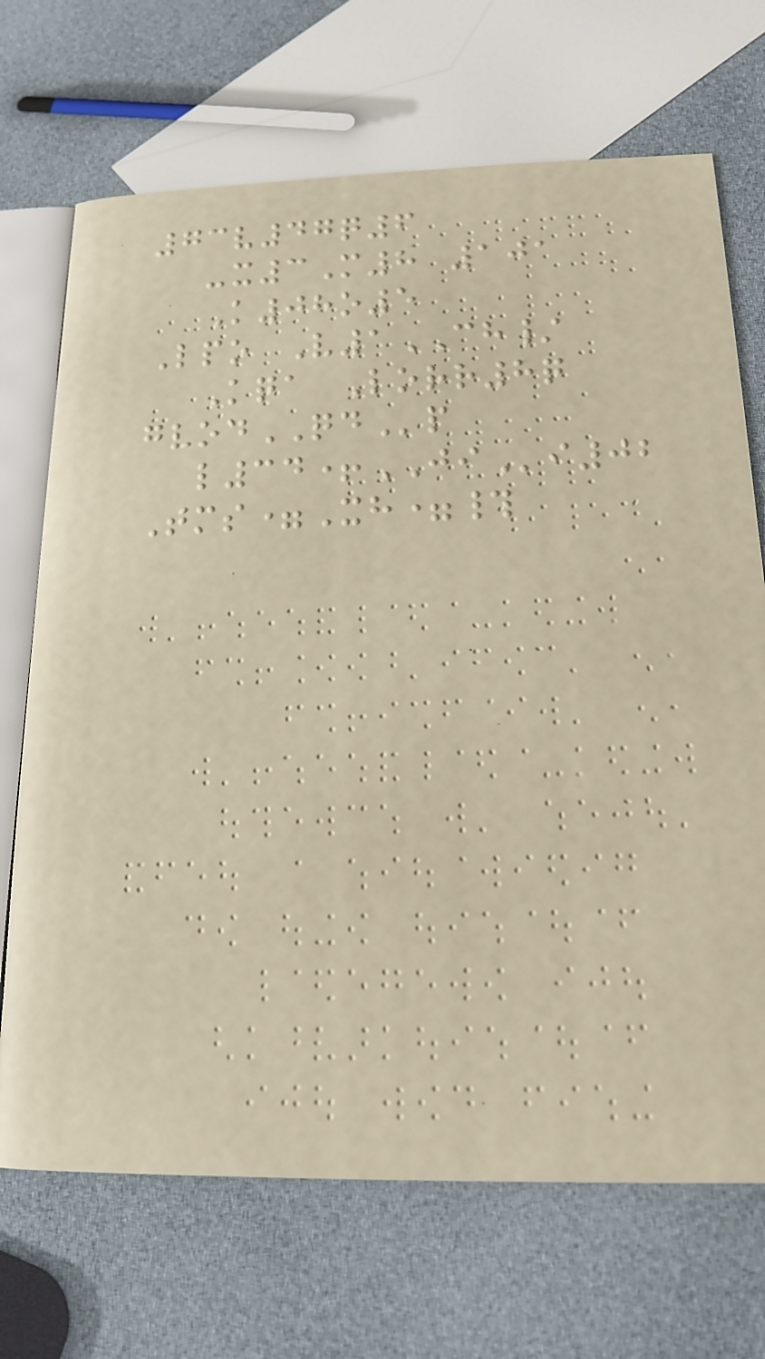73v47q6
-x3M8 101
K08o5
Lpo V1CH/
Kqa Lorr8q
gvodQDp
l34+JIi02
Tms=Xh=#
